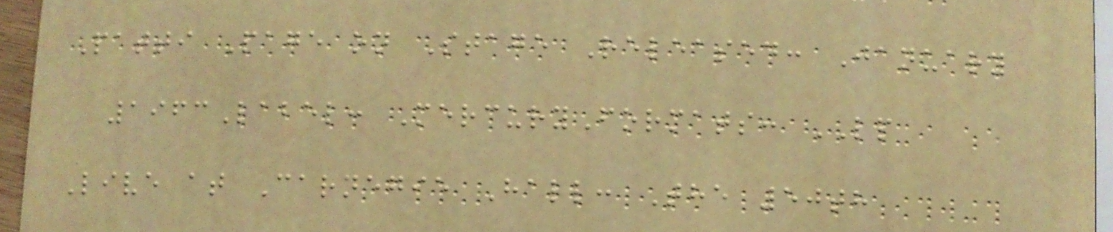Patti Page on Stage Released: January
1963Label: MercuryFormats: LP
Live at Carnegie Hall: The 50th
